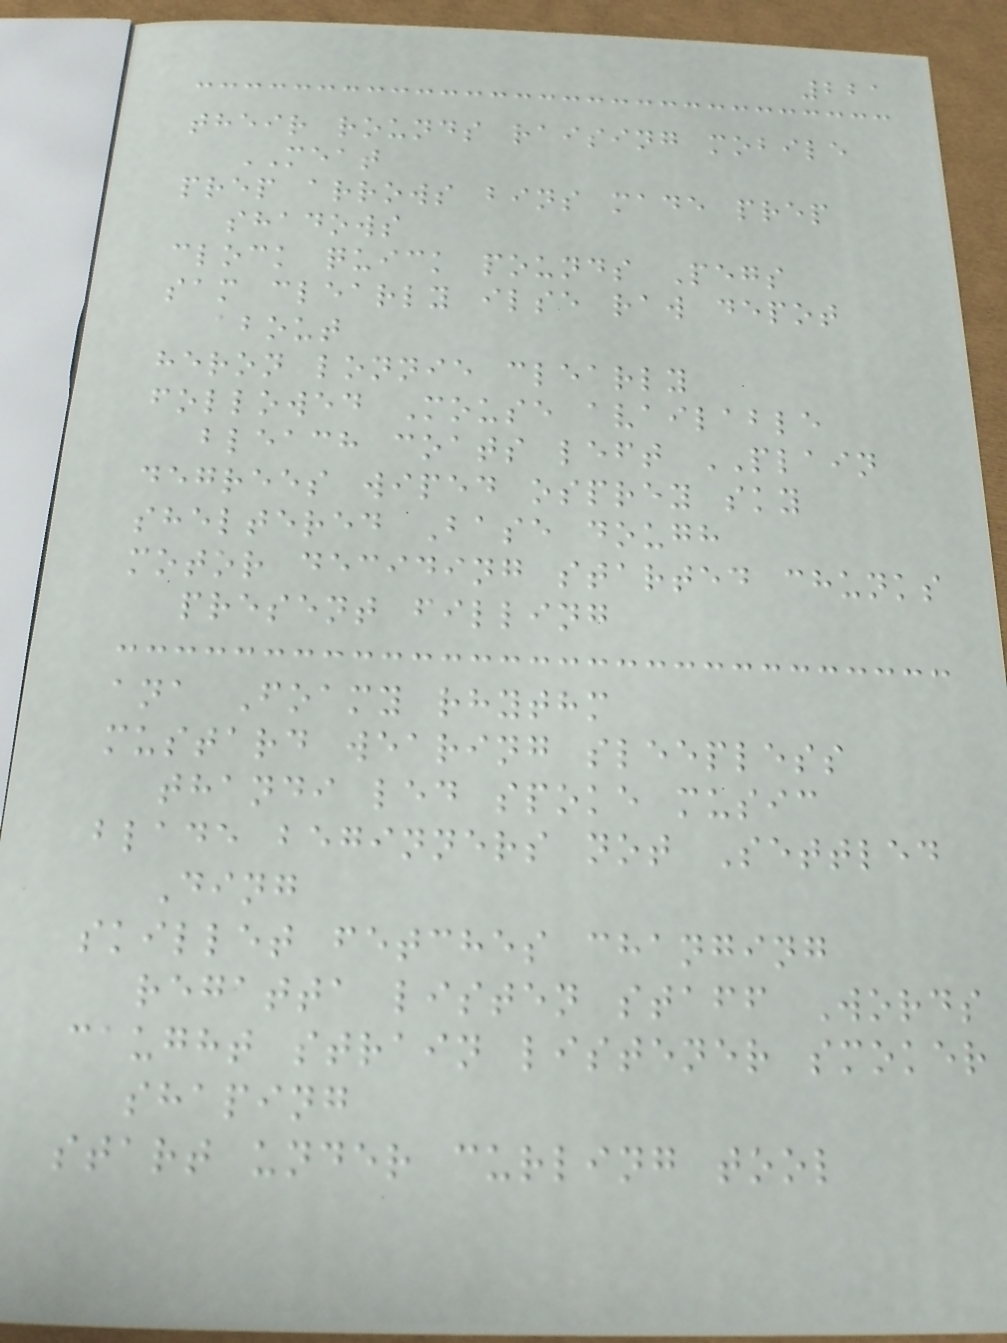221
their rounds raising mobile
MEAT
prep arrows bins made prep
shadows
clock quick pounds Pegs
sam clearly ilse raw depot
about
heron lonnie clearly
followed Mouse available
bleach coats left PLAIN
degrees wiped osprey sky
sheltered Base dough
motor deciding started chunks
present filling
ana Foamy rhythm
mustard wearing sleepless
thandi led spoke music
blade beginners not Settled
Ding
skillet fetches changing
regatta listen staff Words
caught strain listener smoker
shaping
start under curling tool
